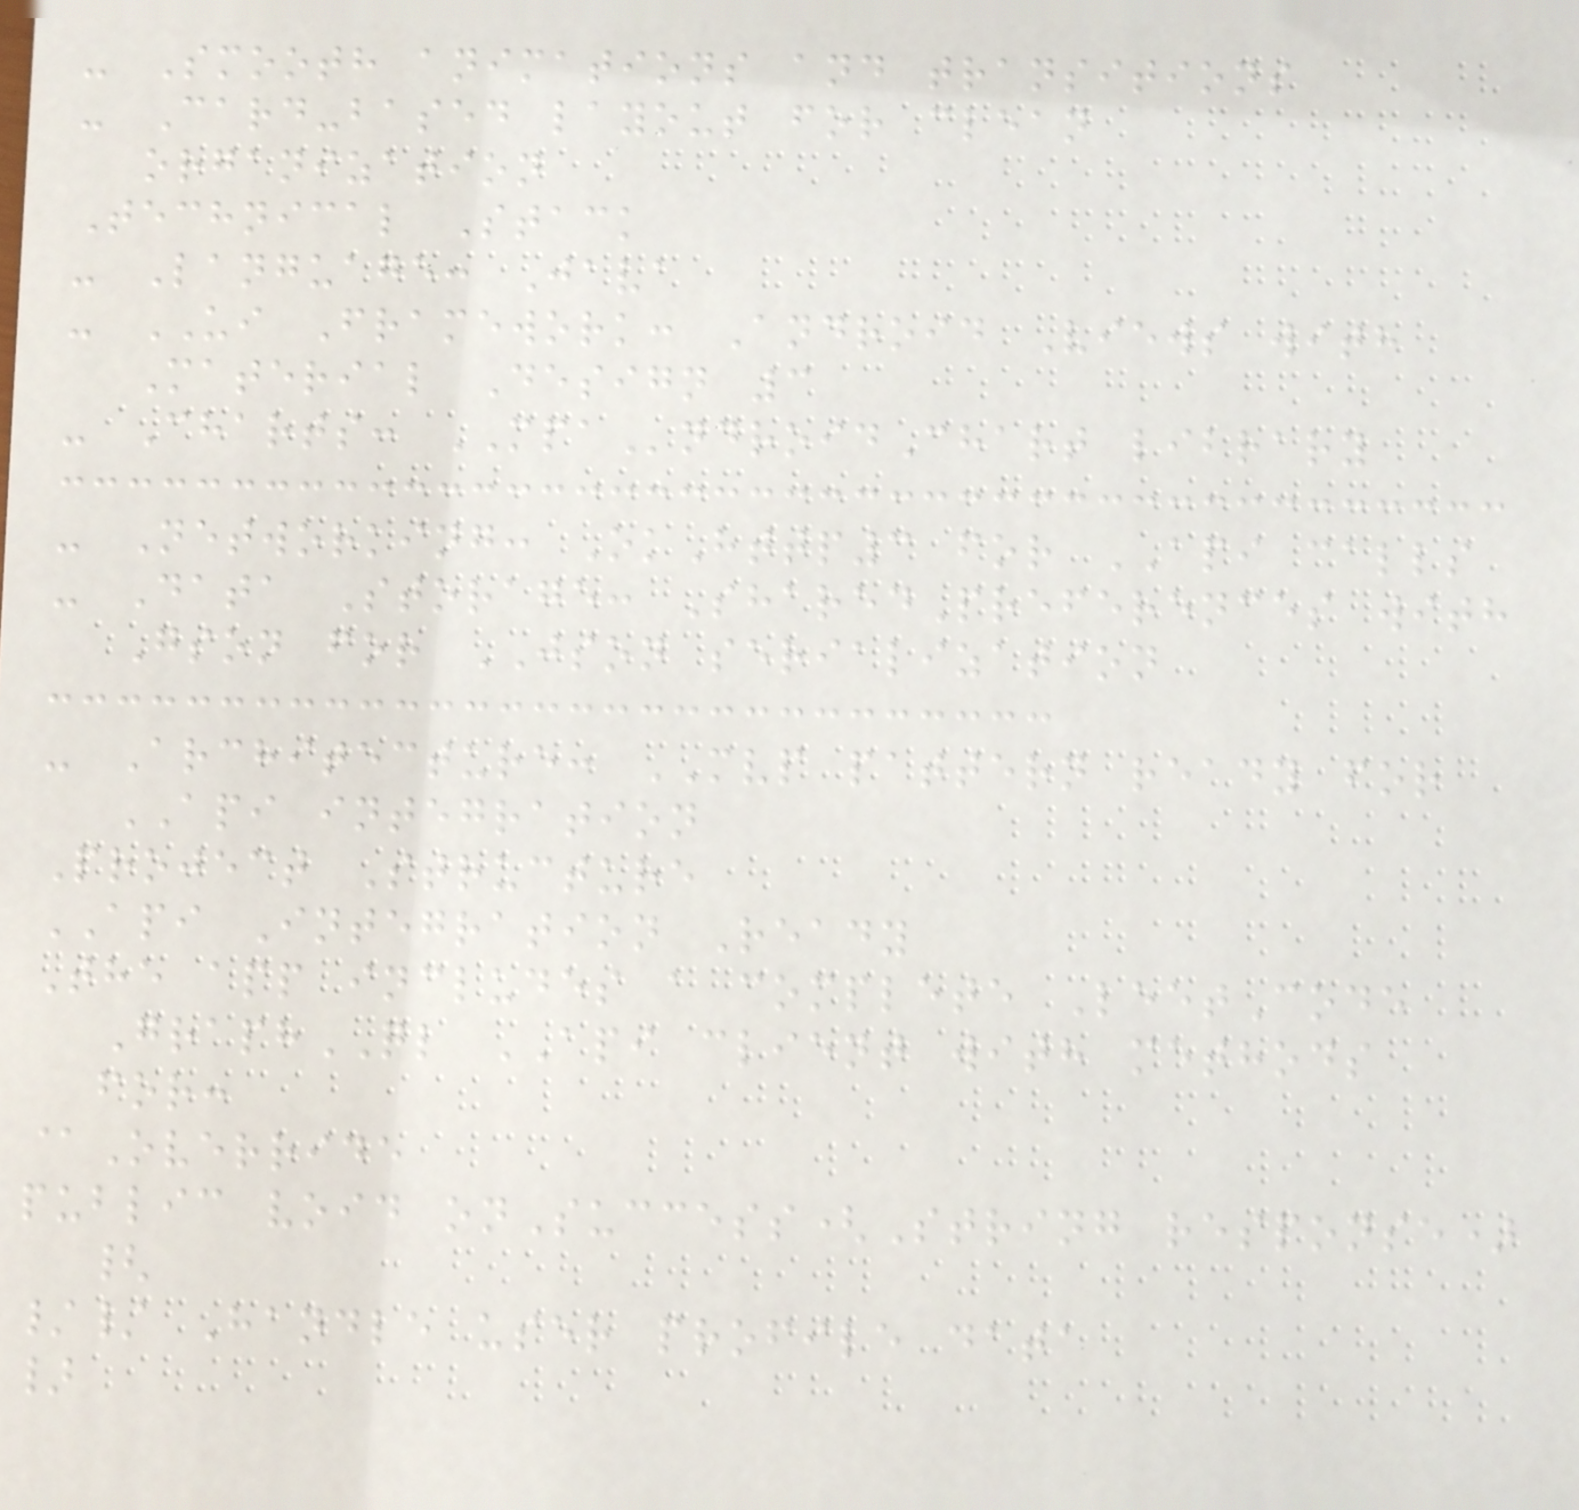- Smooth animations and transitions
- Card-based layout for clean
organization
Technical Stack
- Language: Java
- UI Framework: Android Views with
Material Design 3
- Charts: MPAndroidChart library
- Networking: OkHttp3 for API calls
- Data Storage: SharedPreferences with
Gson for JSON serialization
- Architecture: MVP pattern ready for
API integration
Project Structure
API Integration Ready
The app includes a complete LeetCode
GraphQL API client with methods
for:
@Override
public void onSuccess(String response)
{
// Handle user profile data
}
